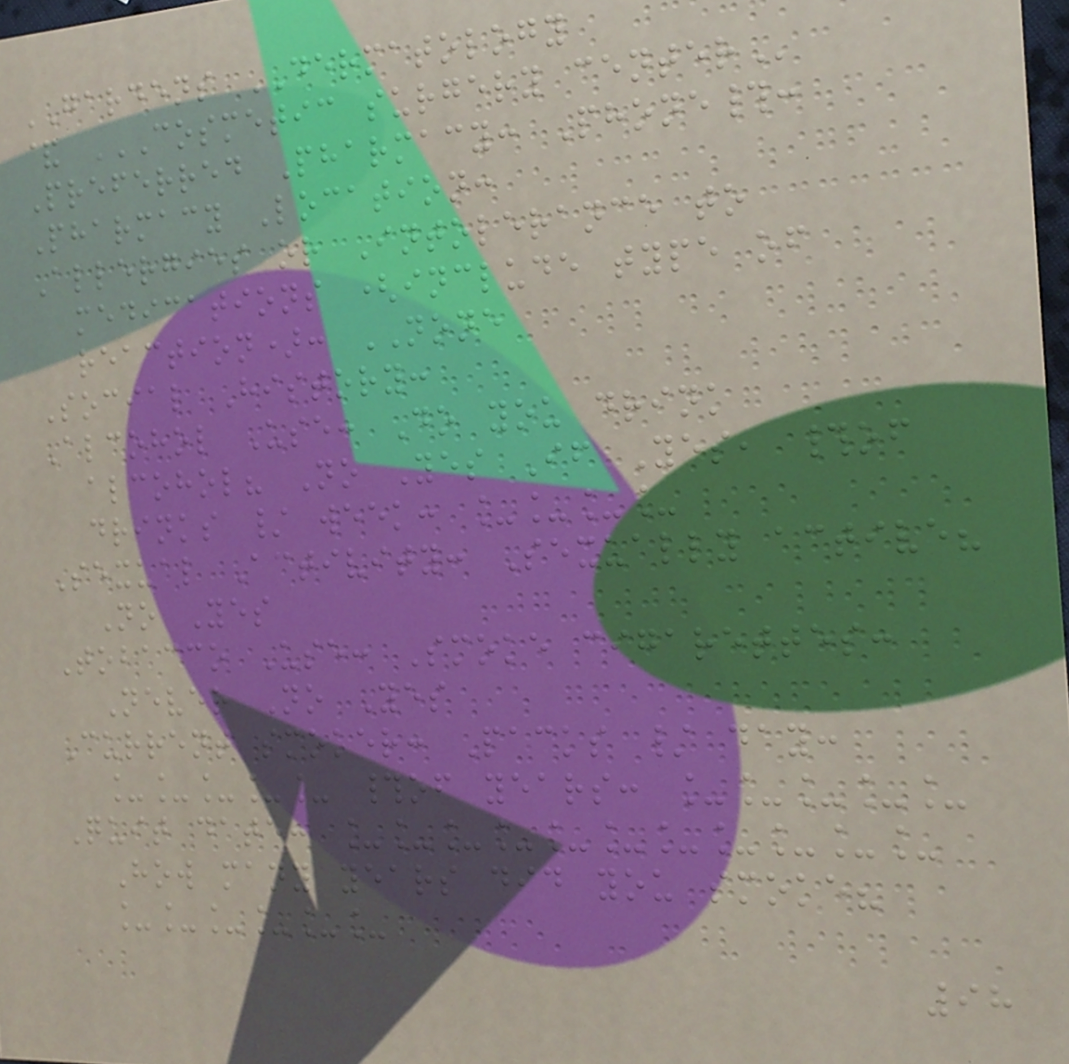GARDENS DERMATOLOGY
& COSMETIC SURGERY CENTER
Preferred Pharmacy: Phone#:
Pharmacy Location:
Allergies or Intolerance to
medications (include type of
reaction): NONE
Social History:
Alcohol Use: Do you drink
alcohol? No Yes If Yes, #of
drinks / week: ____
Sexual Activity: Sexually active?
No Yes
Tobacco Use: Smoke cigarettes:
Never No Yes
Current smoker: Packs / day:
_____ #of years: _____
Quit date: ___________
How many years did you smoke?
______
98
